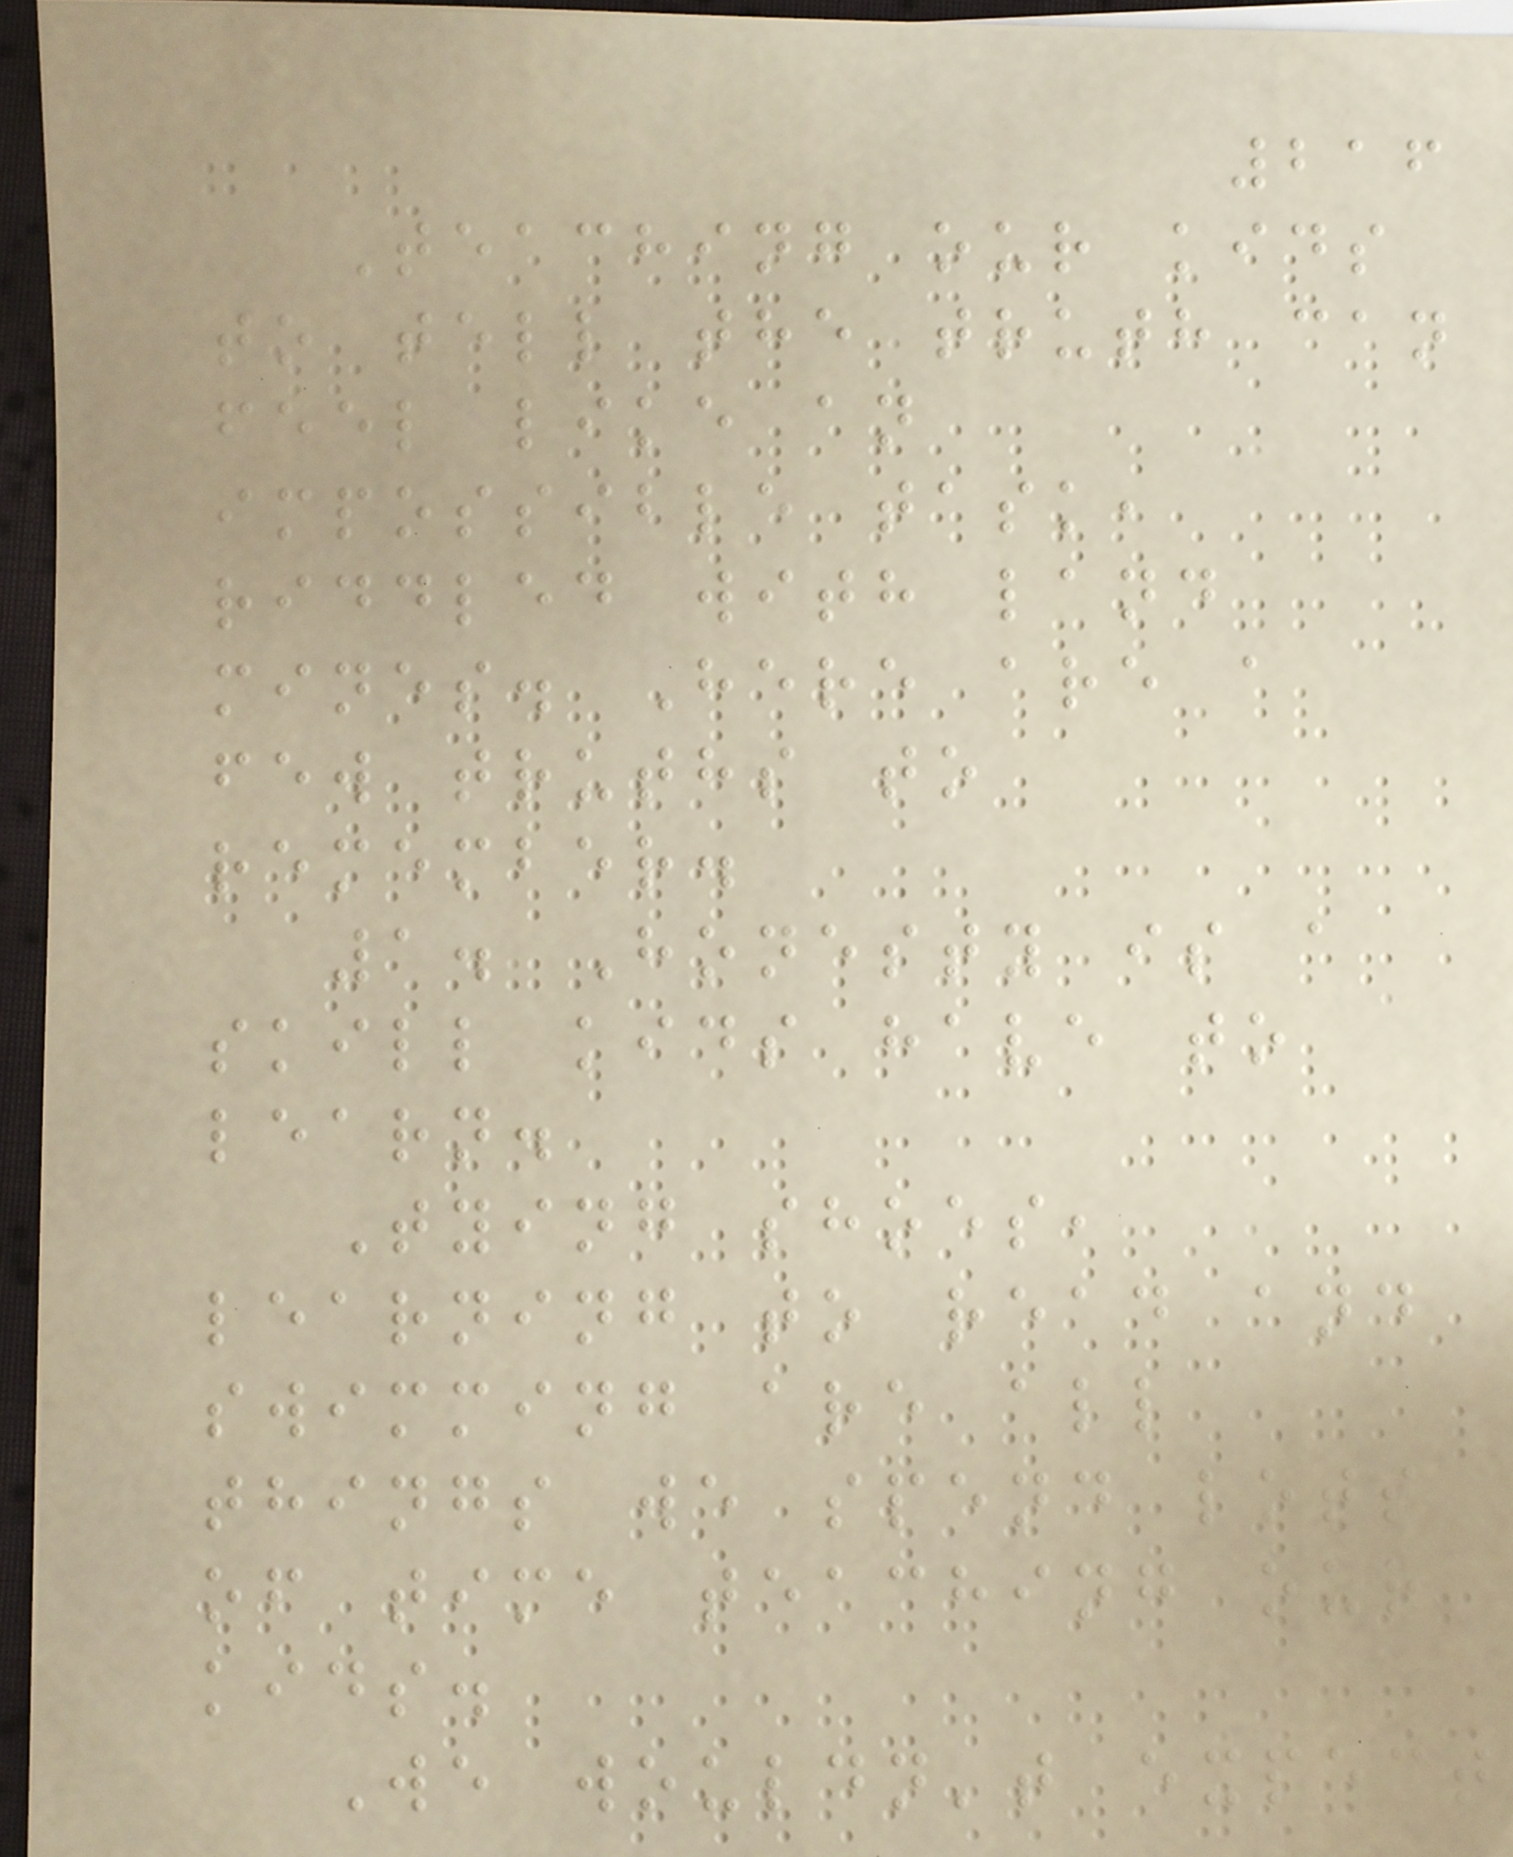216
Teaching our kids
to tell the truth can
feel like an
impossible task,
riddled with land
mines. Here are a
few truths to
remember.
1. Honesty is a
skill kids have to
learn.
Tying shoes,
learning to read and
swimming are all
things we spend lots
of time teaching our
kids.
We wouldn't expect
